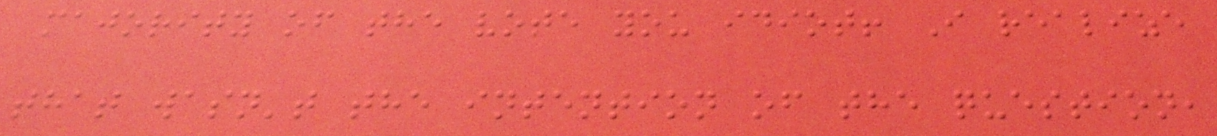majority of the vote you idiot! I realize
that wasn't the intention of the question,
